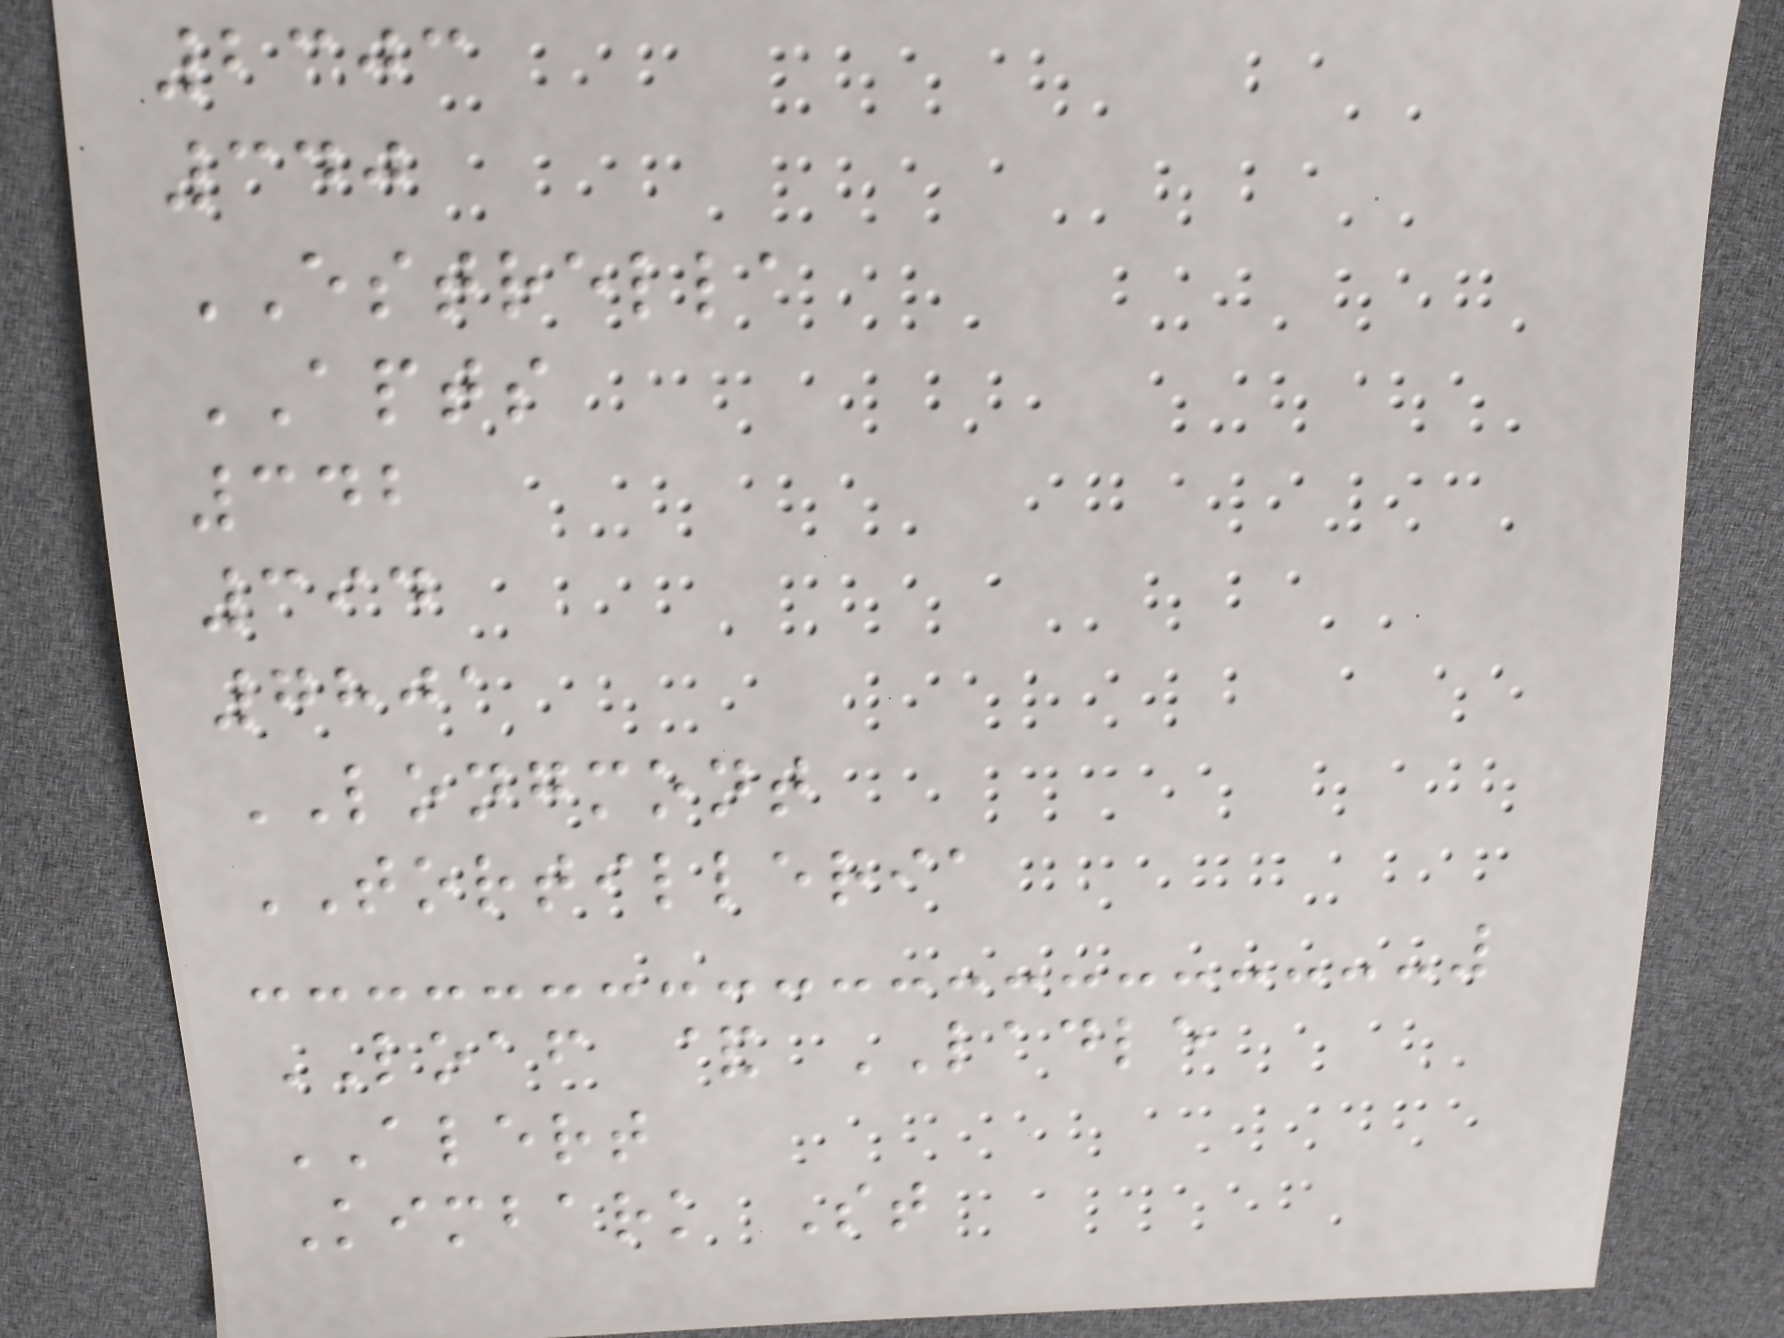2303
340
ESTRELLA
APTS
342
394
7801
LONGMONT
TORTILLERIA
LOAF & LADLE
ALERT
Kimbark St
